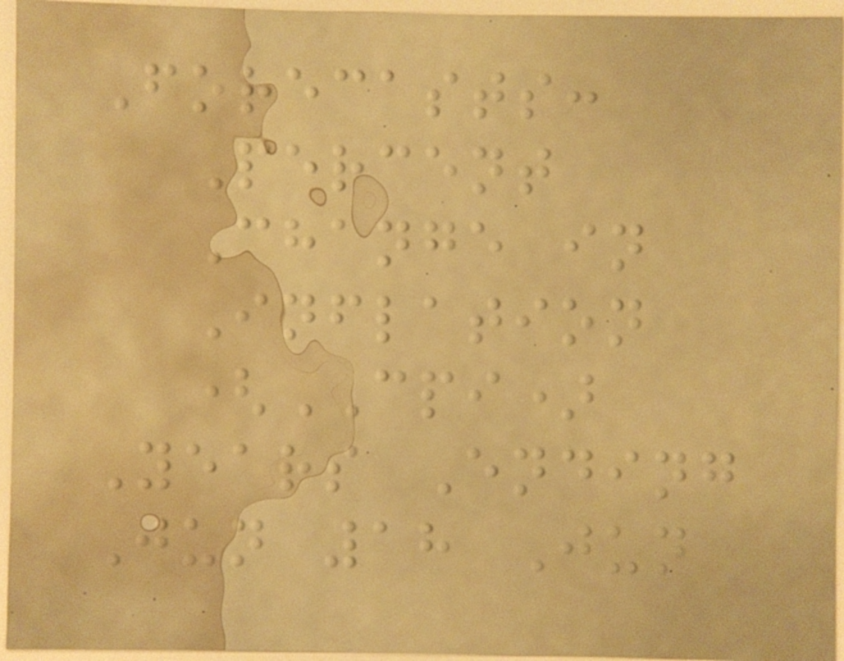Forecasts:
Percent
Change in
Inflation
(CPI)
Years Ending
Jun 18 Jun
